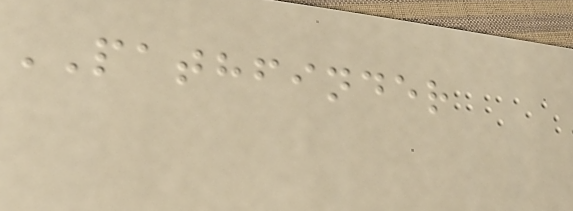PATHFINDER
